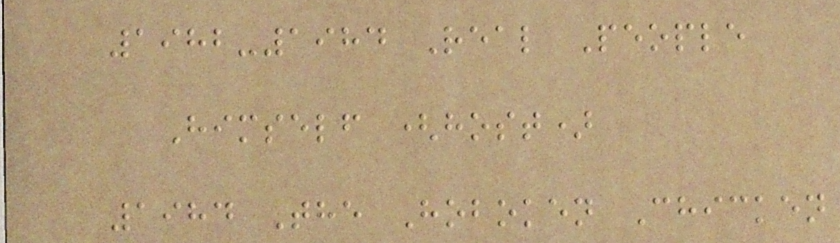1982-1984 Real People
Himself (host)
1984 The Hoboken Chicken
